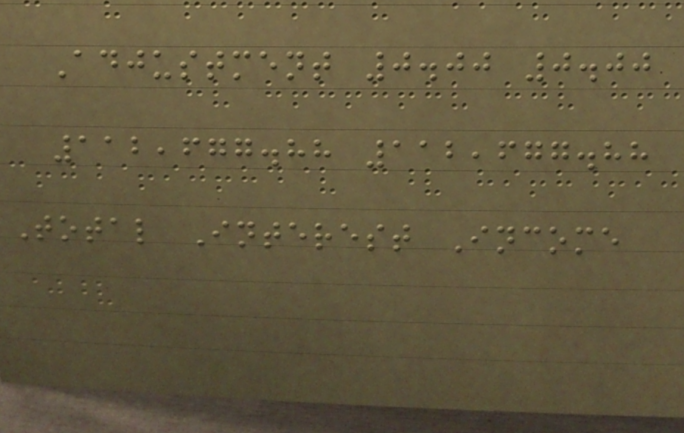Adjustment 0.00 0.00
112,677.88 112,677.88
Total Interest Income
